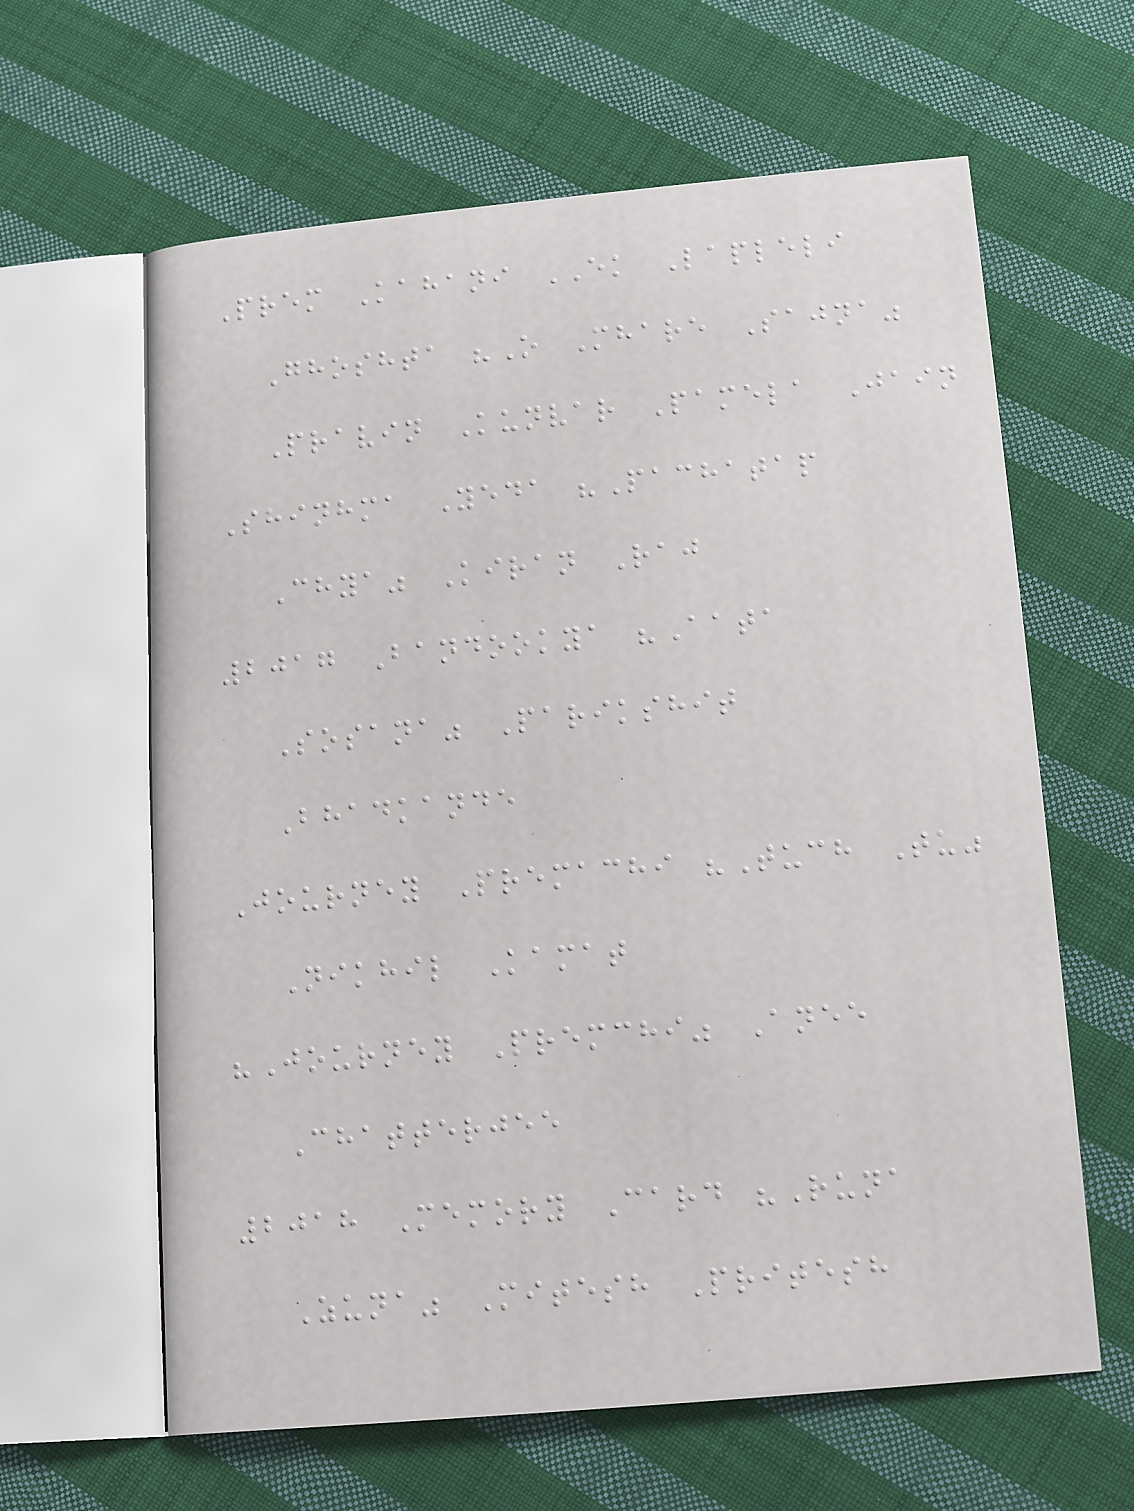Prem Kahani EK Lapleli
Ghoshta "O Mhare Sajna"
Pravin Kunvar Pamela Jain
Shinhma Yeda "Pachatap
Chya" Kiran Raj
2017 Bandookya "Aata
Sosana" Parikshit
Bhadkande
Journey Premachi "Tuch Tu"
Nikhil Kamat
"Journey Premchi" Anee
Chatterjee
2018 Memory Card "Runa
Zuna" Mitesh Pritesh
